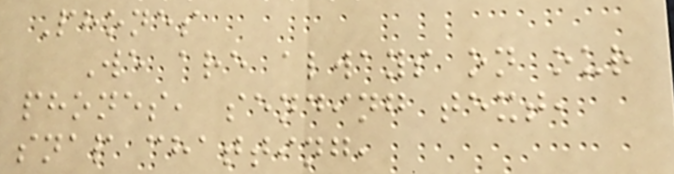Phones
We are always on our
phones, sending text,
snap chatting,
